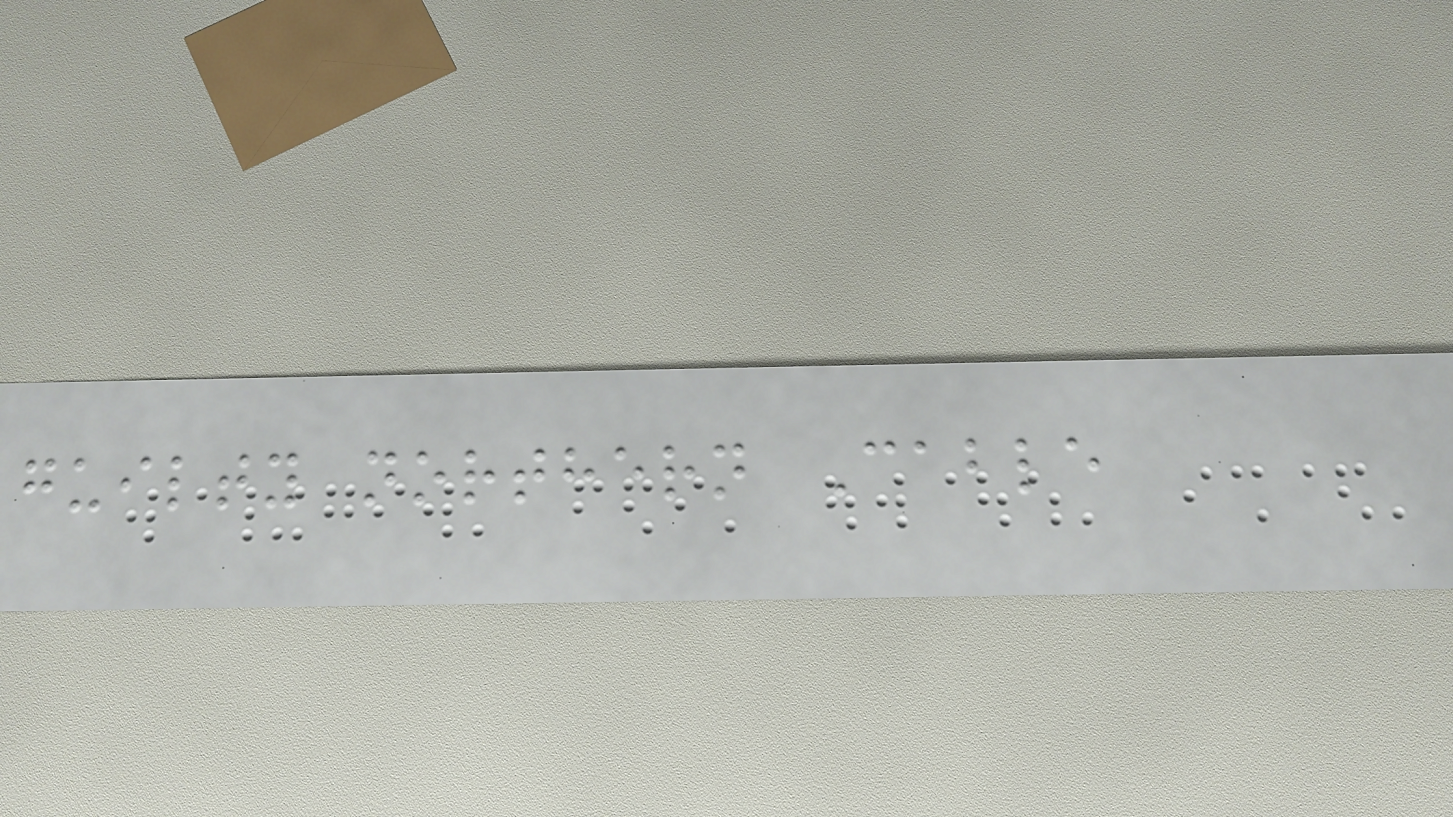guilty northern Cable
